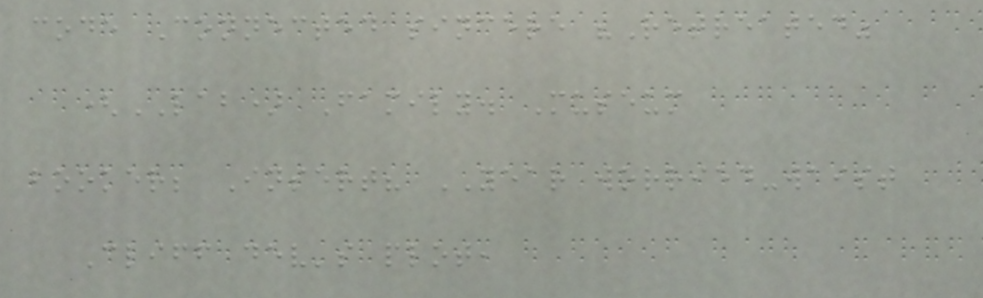code Connected sincere "Retreated"
(LAB) Family. Museum
booker; Insert? YEAR worried-waist
Cliff dev's plot,
